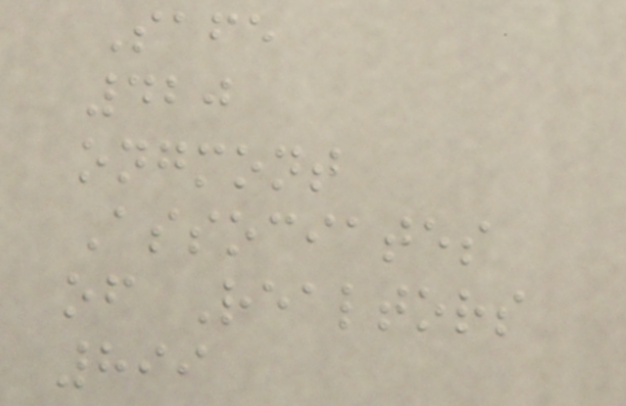Safe
420
ongmont
Associates
of Realtors
899
